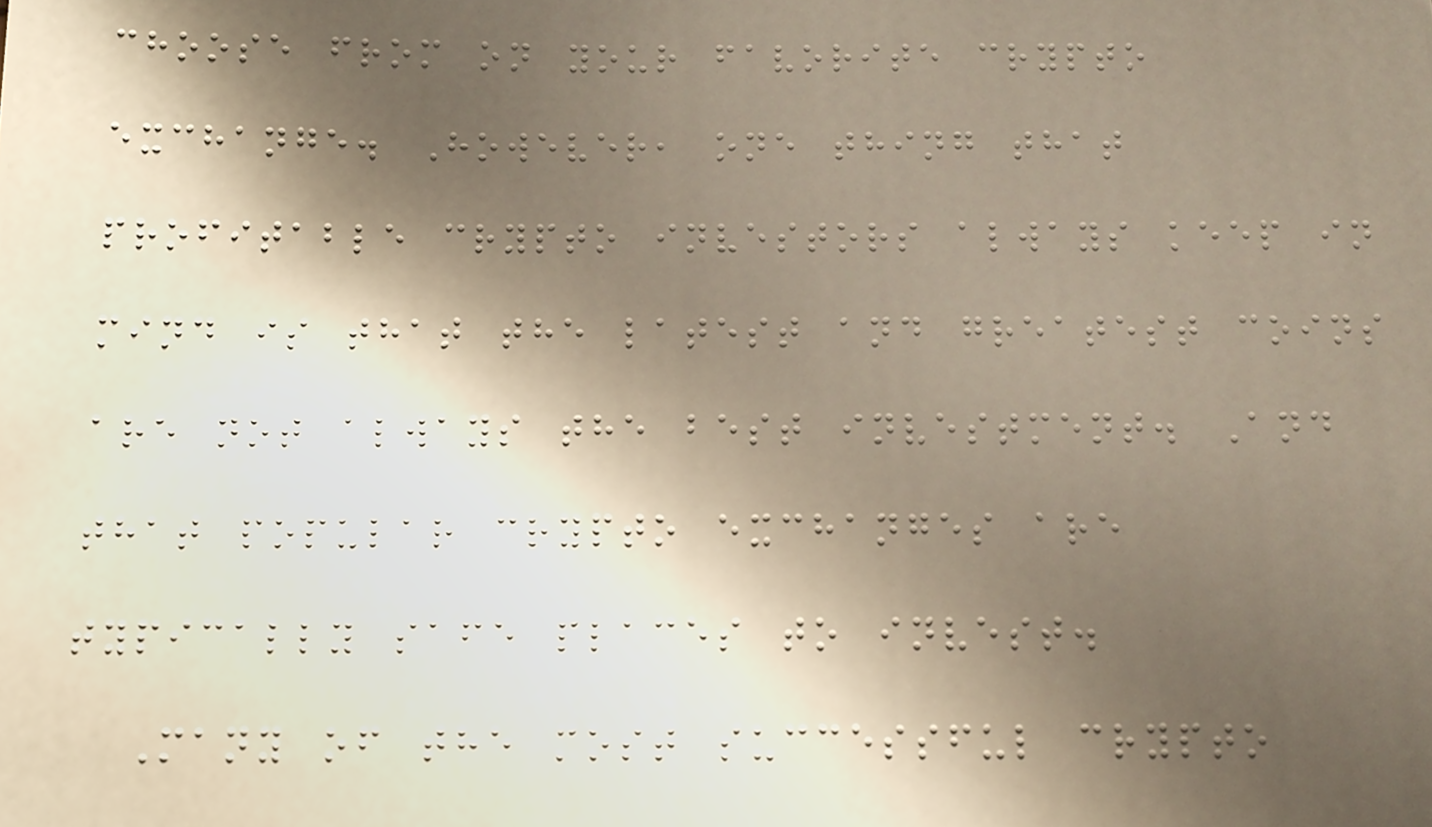choose from on your favorite crypto
exchange. However, one thing that
profitable crypto investors always keep in
mind is that the latest and greatest coins
are not always the best investment. And
that popular crypto exchanges are
typically safe places to invest.
Many of the most successful crypto
